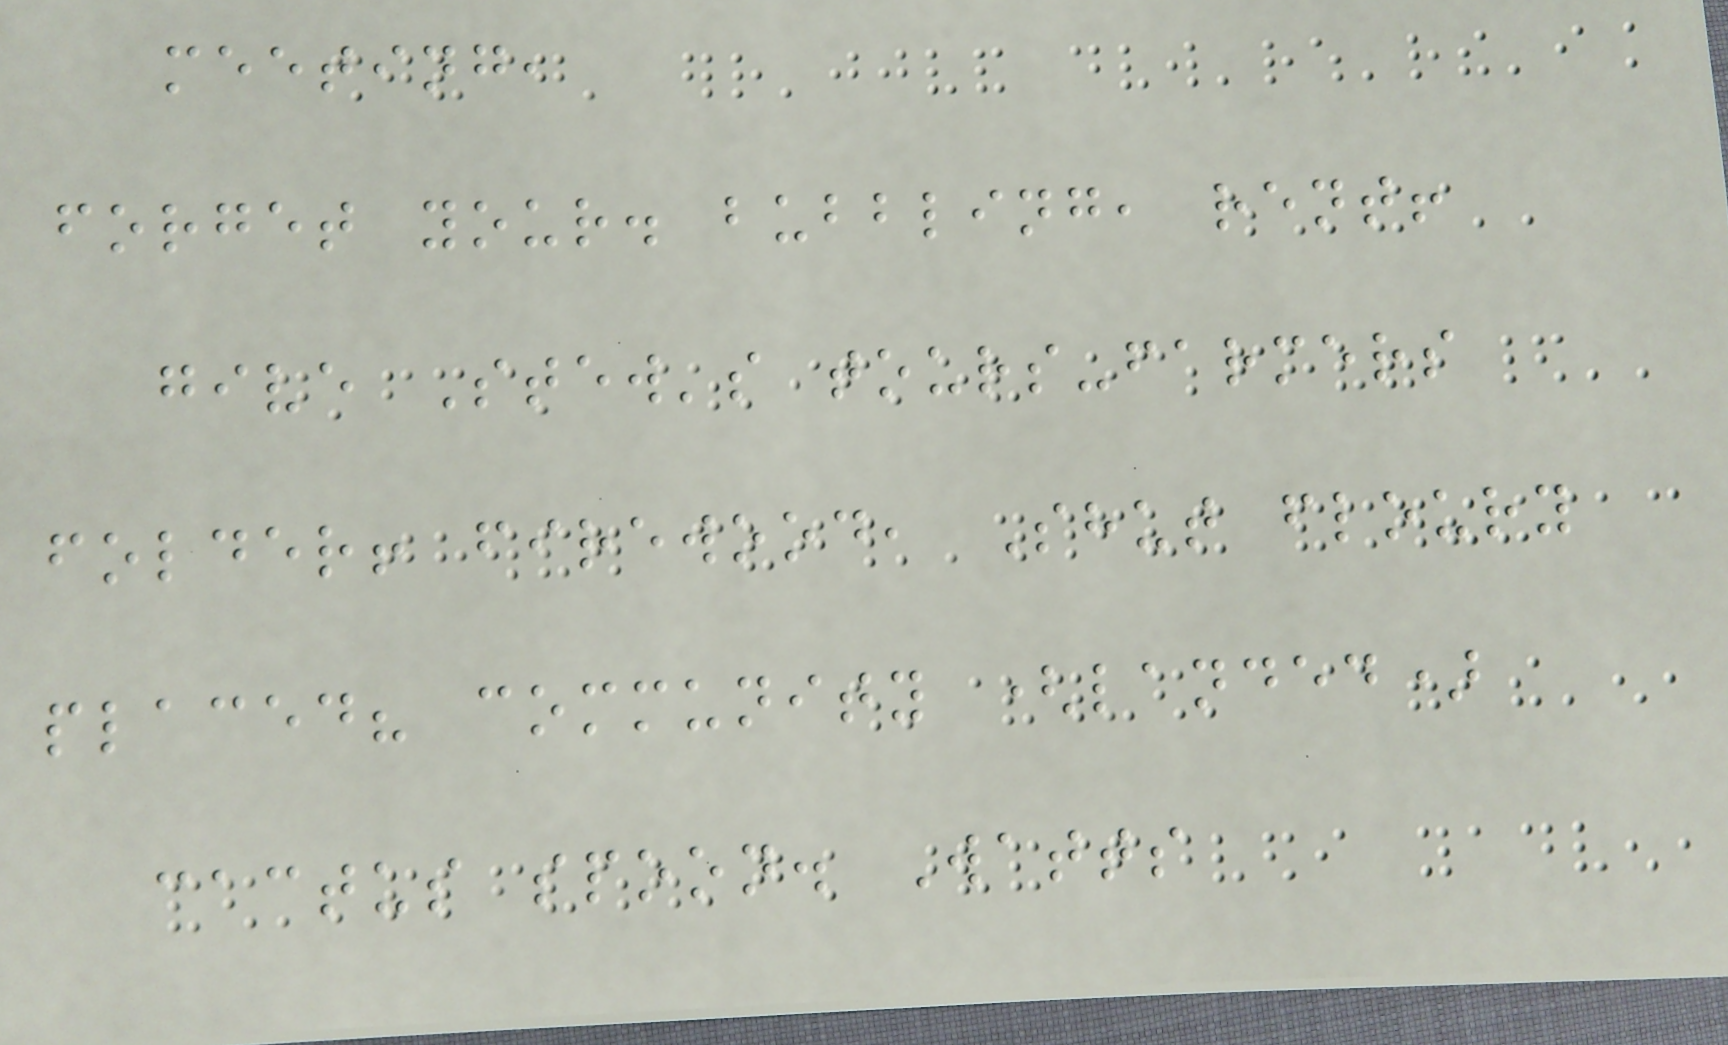meeting,
forget your. bubbling, rent!
give Stew's tours-farmers
folder! firewood, Shut floury
placed? community (landed)
cactus spoon. Watts
